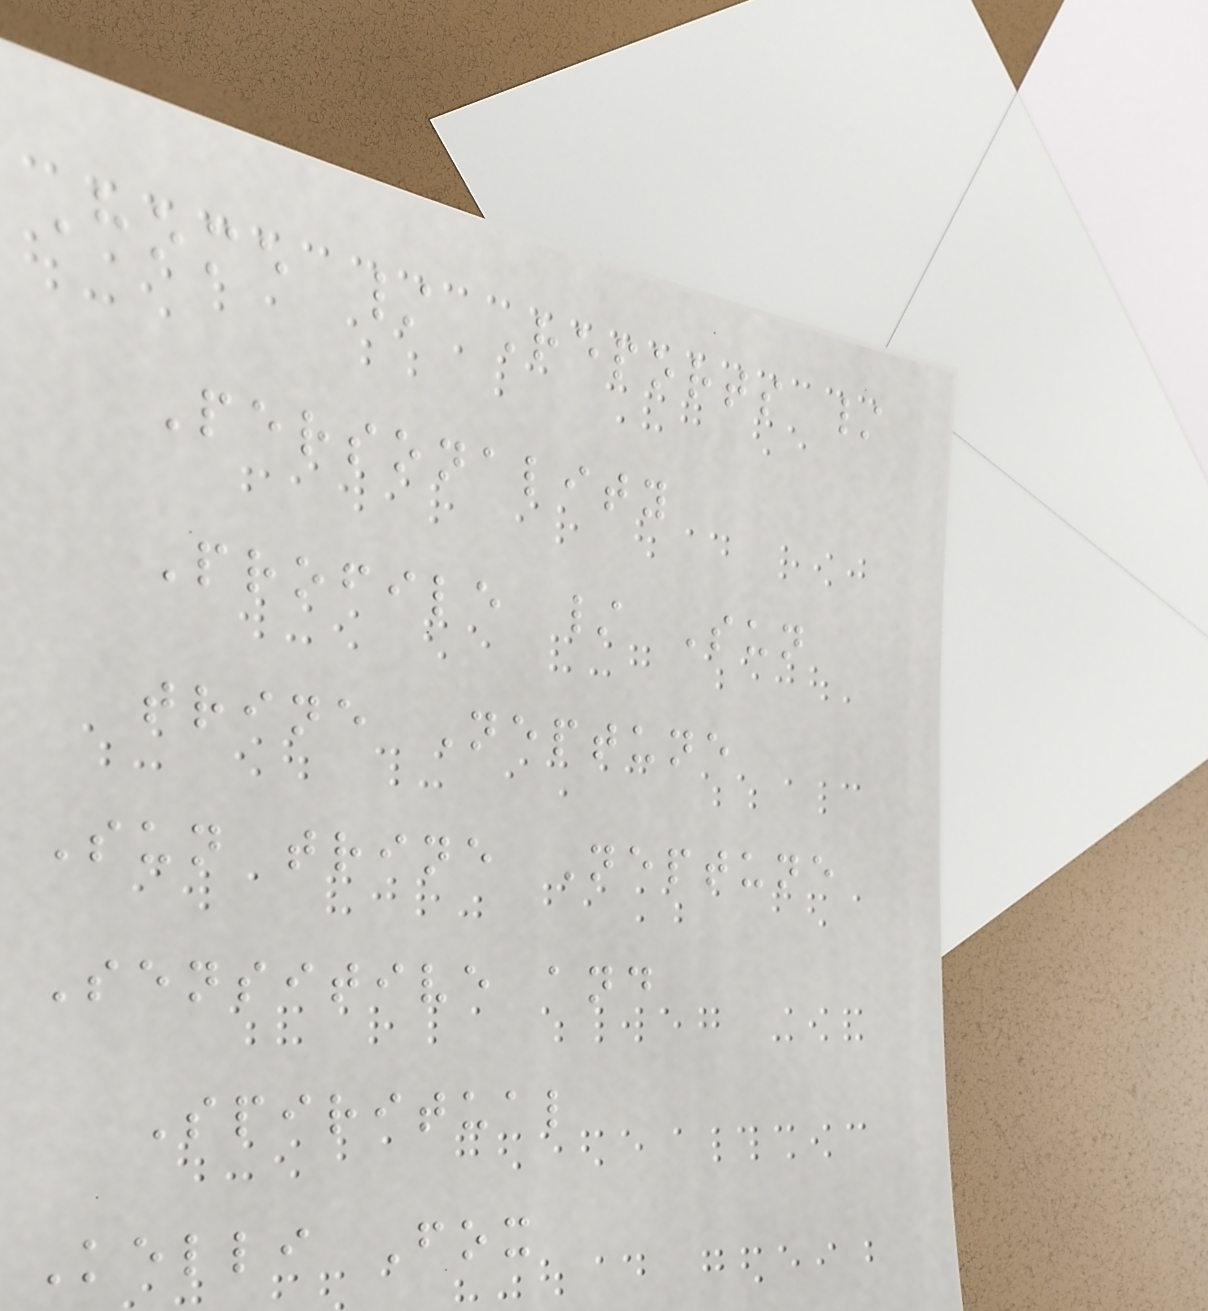Home / Reports /
Personality
Profile / Sun
trine Neptune
Sun trine Neptune
Sensitive and
Spiritual
Kelli Fox
